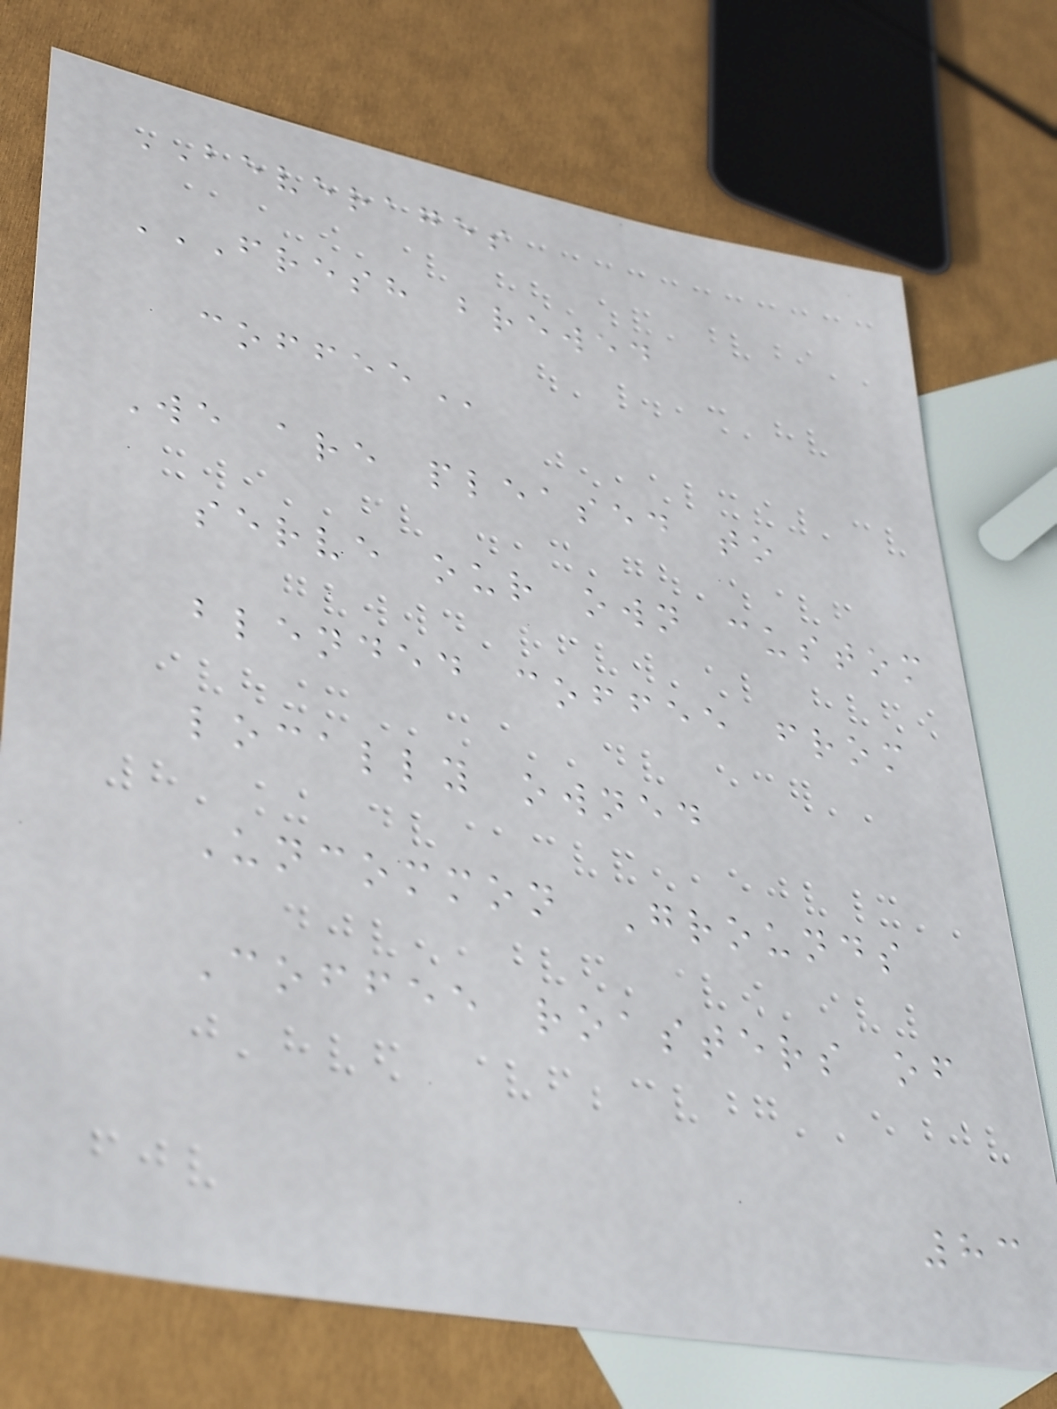BEVERAGES
FRESH BREWED
COFFEE
We are pleased to
serve our own custom
blended coffee from
locally owned
Uncommon Grounds
Coffee roasters of
83
